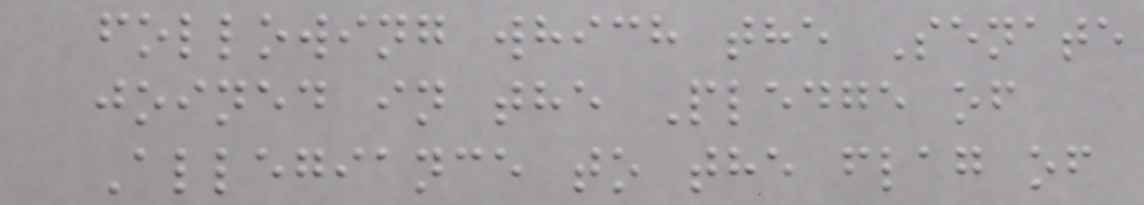following which the Senate
joined in the Pledge of
Allegiance to the flag of
